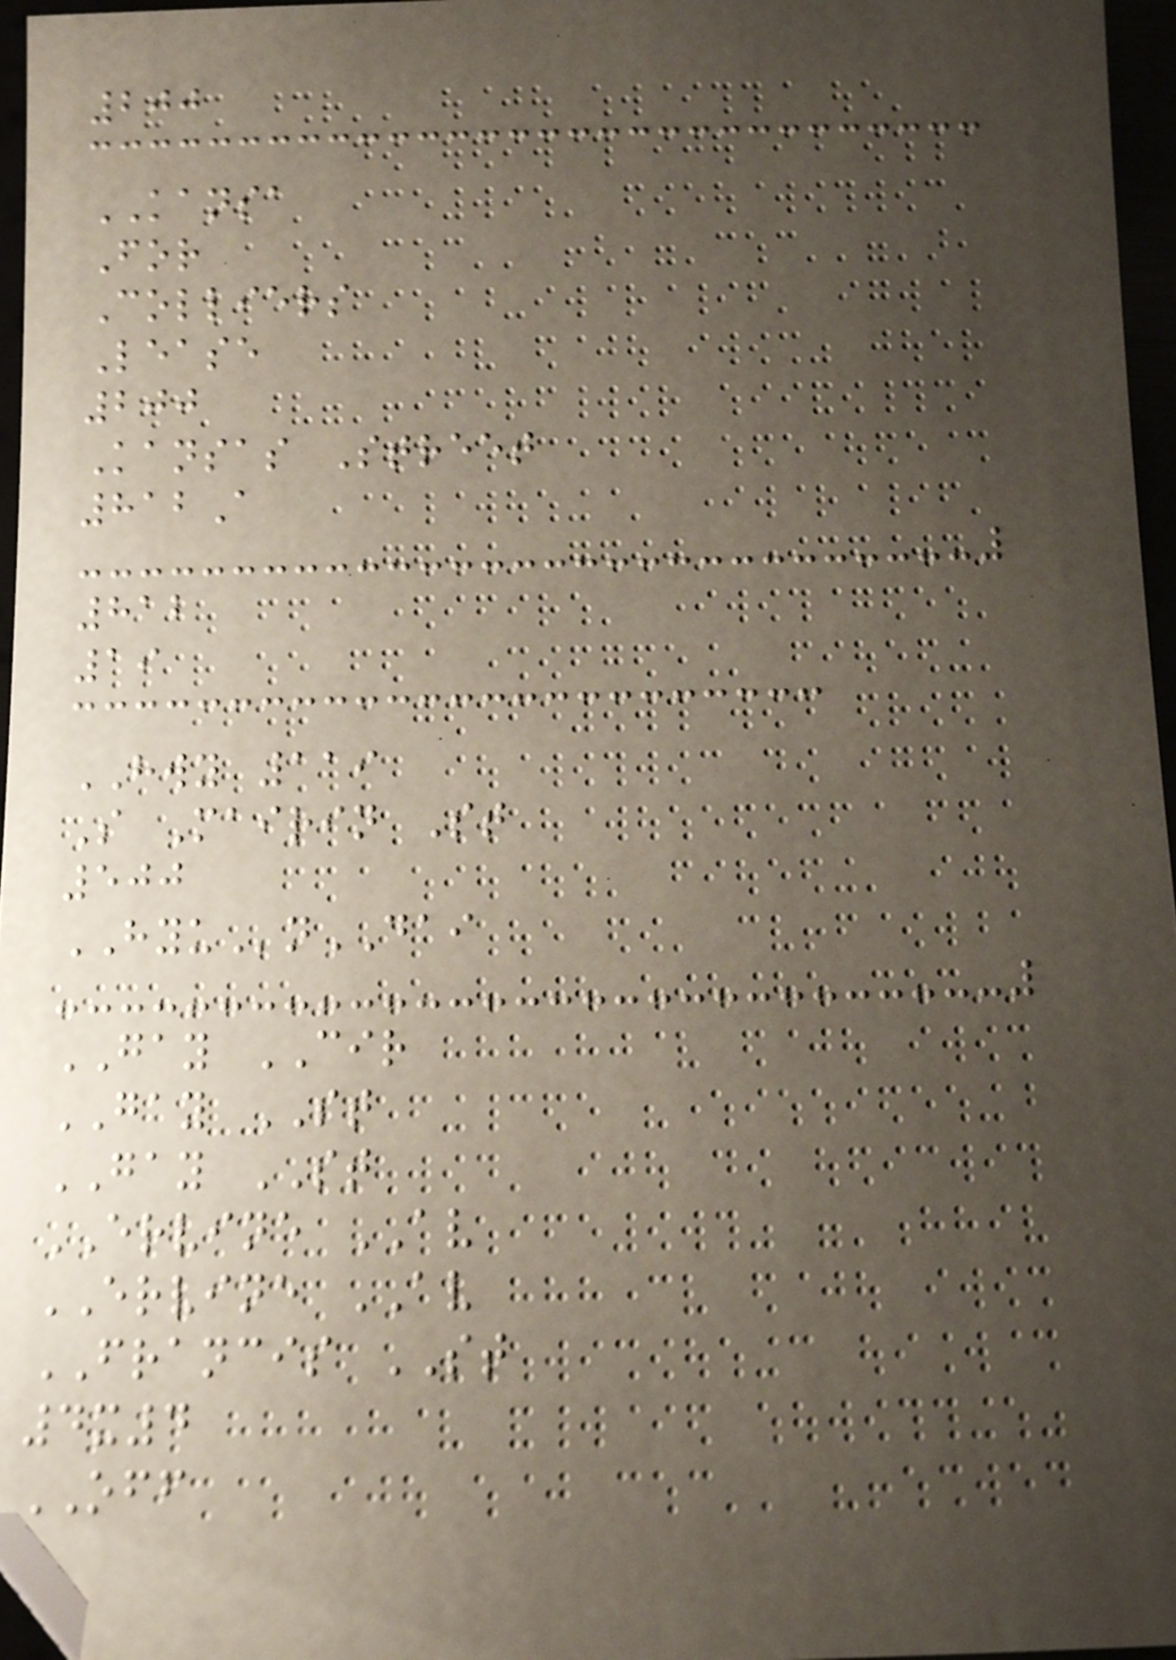200
KANSA
For
Colliers
Lease
200
Kansas Street
812A
812
19
HWY 119
S Mairin St
500
HYUnDAI
GAY CIR
GAY ST
GAY ST
ERVINE AV
ERVINE AV
FRANCIS ST
4x4
OFF
